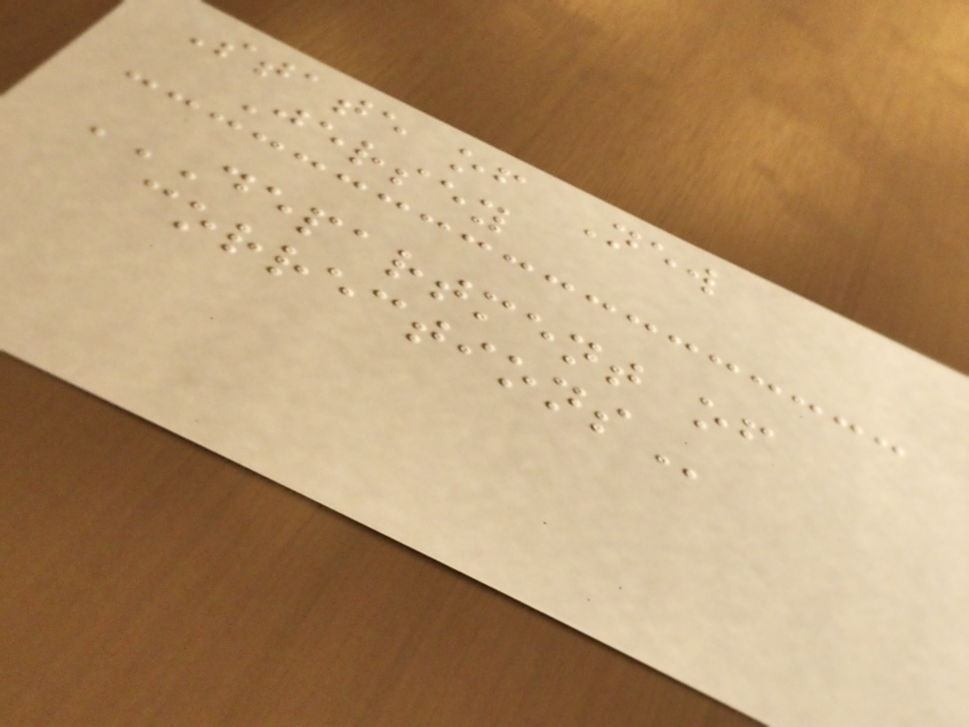State of New
Jersey
DEPARTMENT OF
CORRECTIONS
